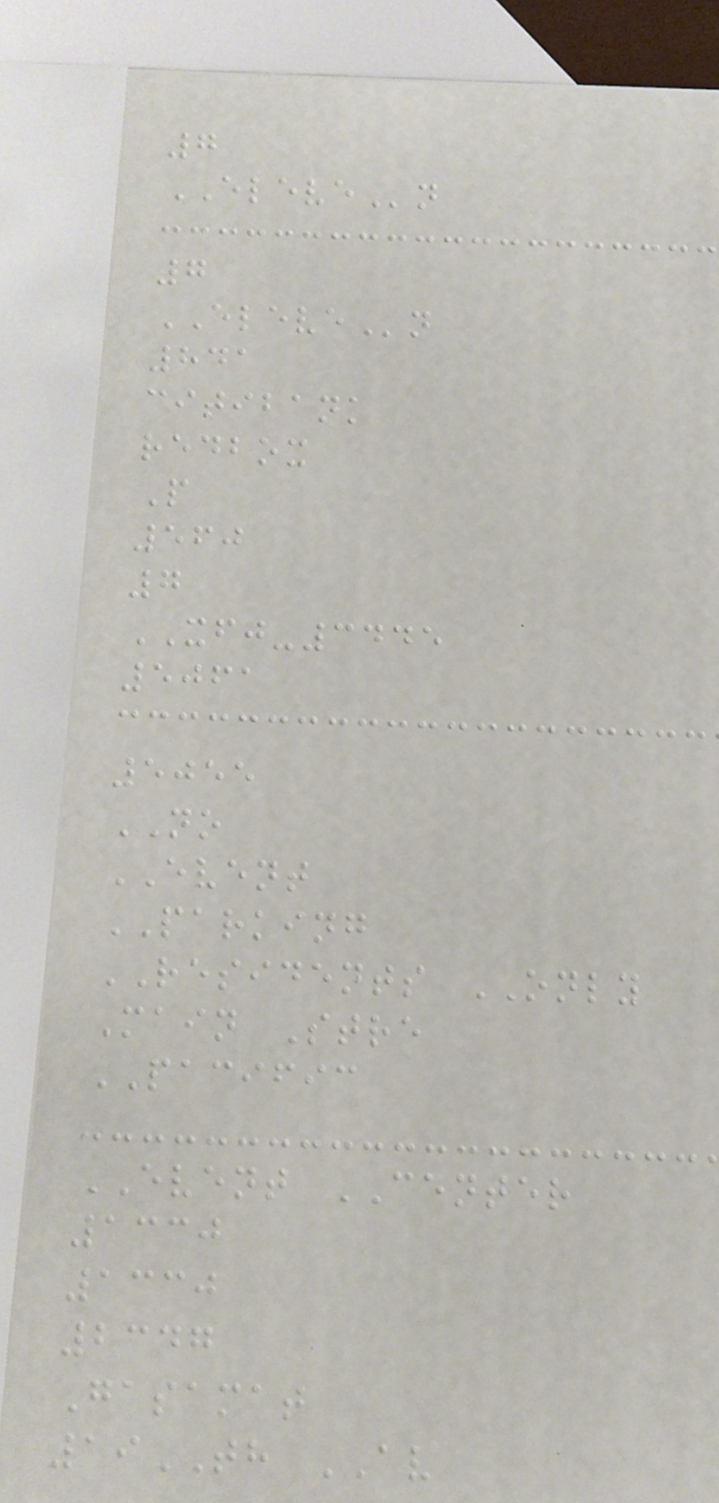7
ELEVEn
7
ELEVEn
841
citibank
redbox
P
560
7
XFJ-3445
5061
5055
NO
EVENT
PARKING
RESIDENTS ONLY
Main Stre
PACIFIC
EVENT CENTER
1330
1330
2347
Gasamat
19TH AV
